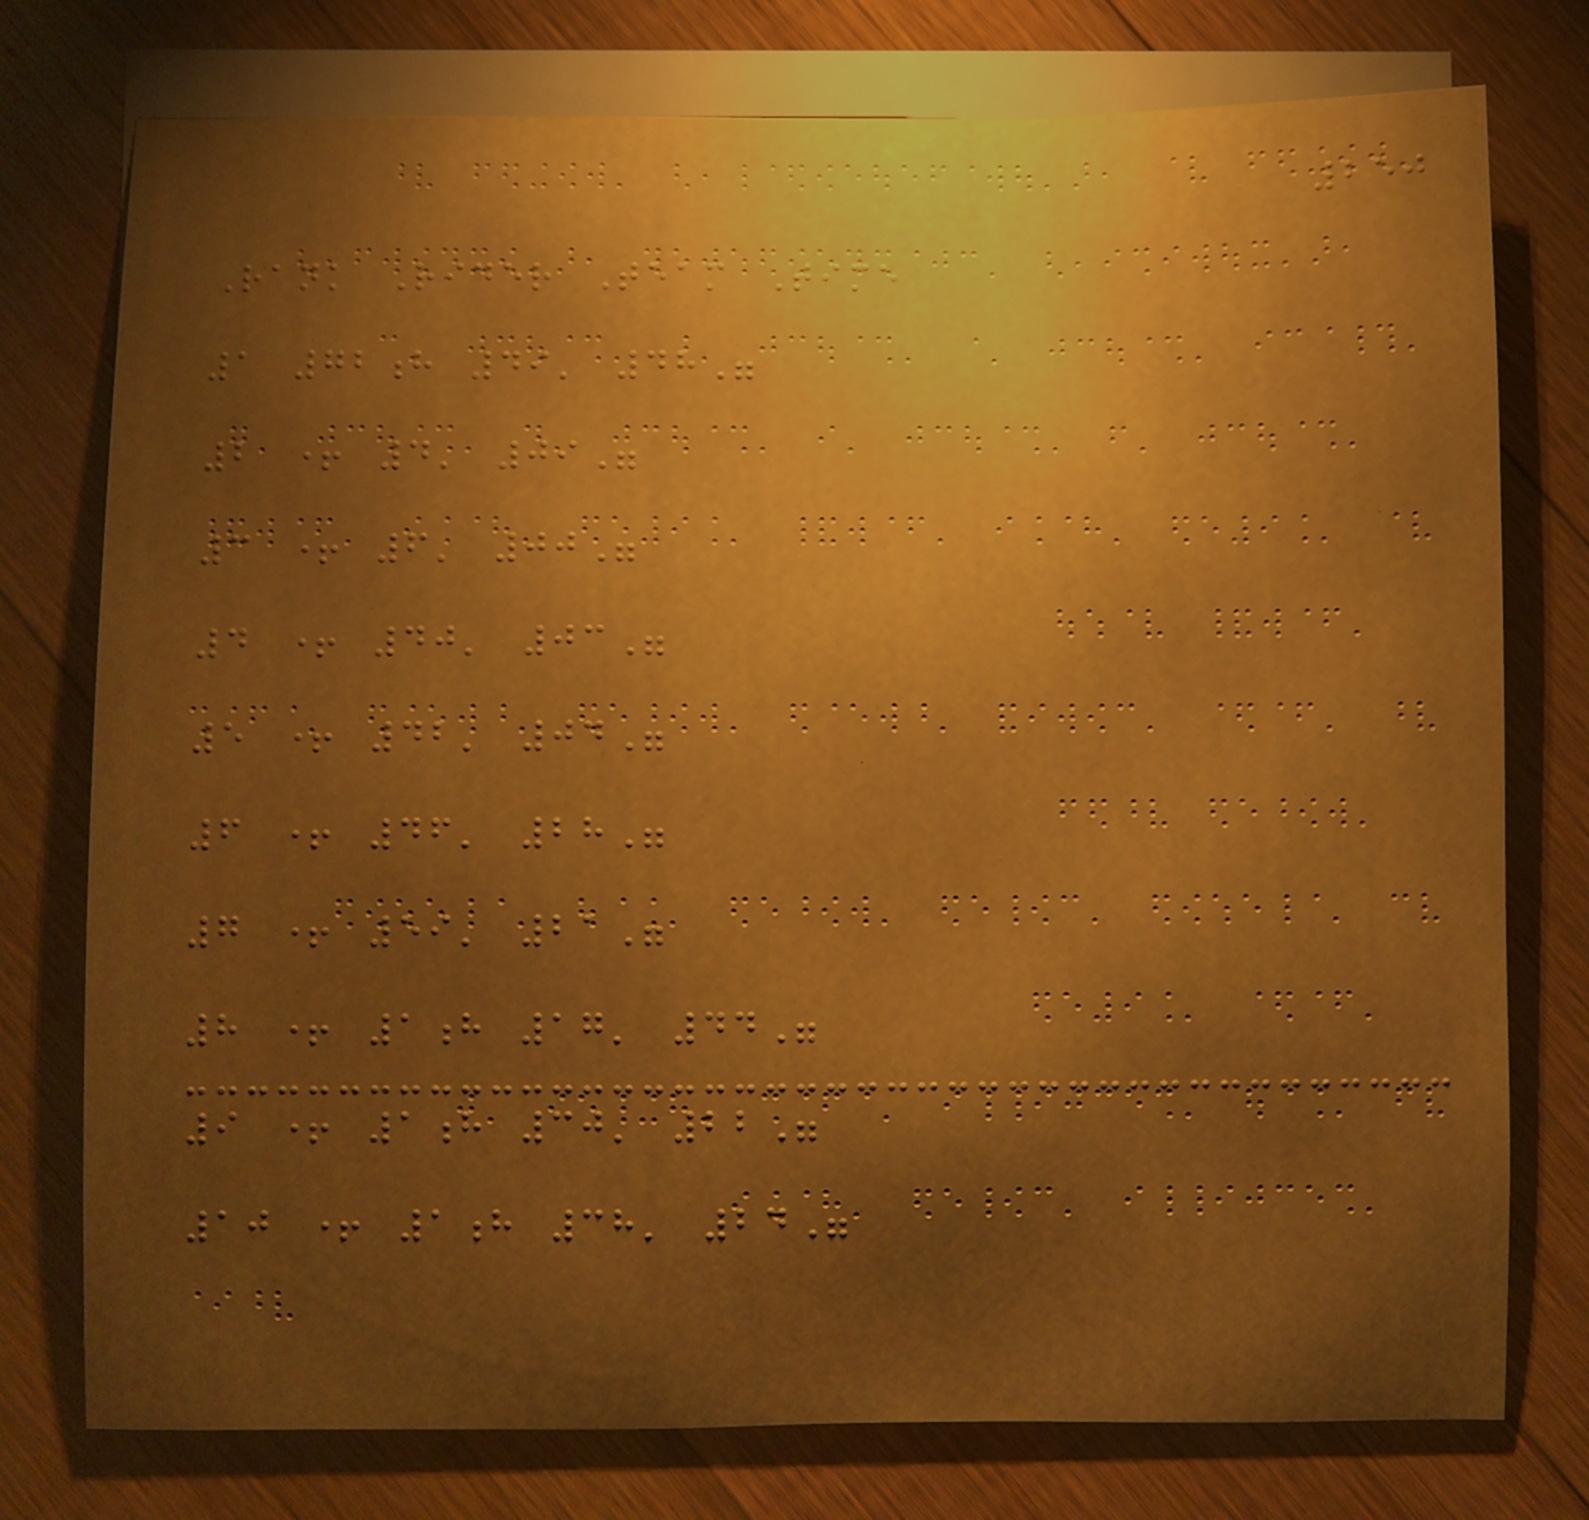250
Rank Rider Team Time
1 72h 49' 48"
2 + 4' 09"
3 + 6' 00"
4 + 40' 03"
5 + 42' 04"
6 + 46' 28"
7 + 59' 21"
8 + 1h 17' 44"
9 + 1h 30' 22"
10 + 1h 38' 24"
